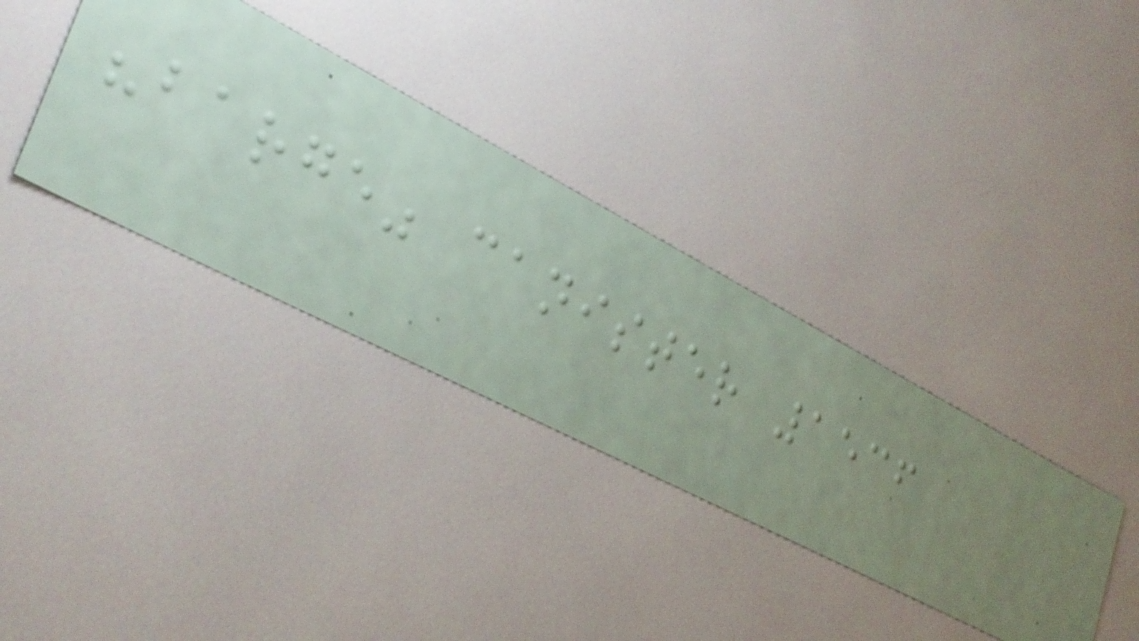"barge" canister 1536
